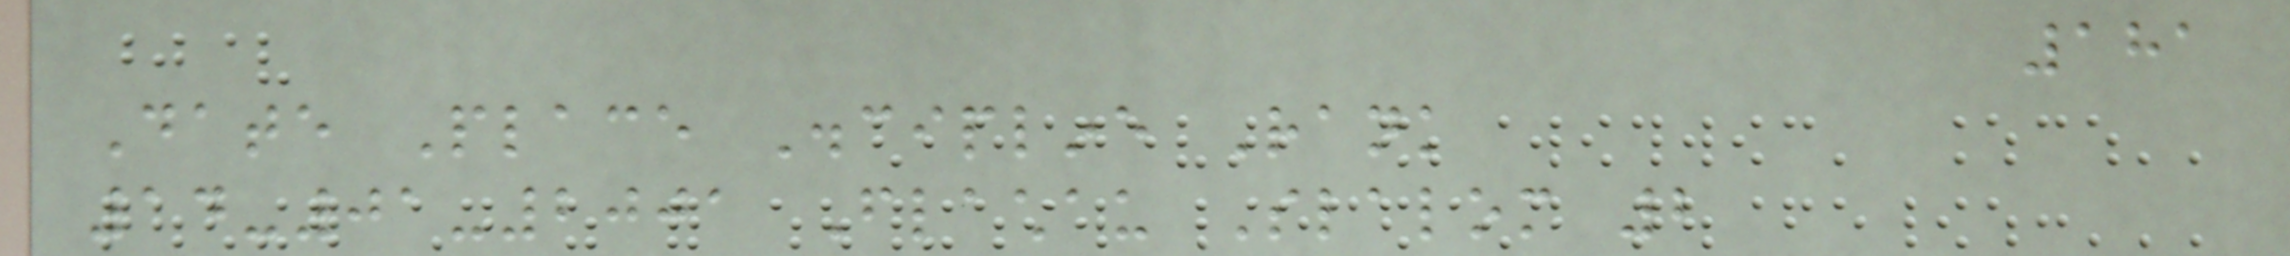181
Date Place Discipline Rank
14-01-2001 Flachau Slalom 2
